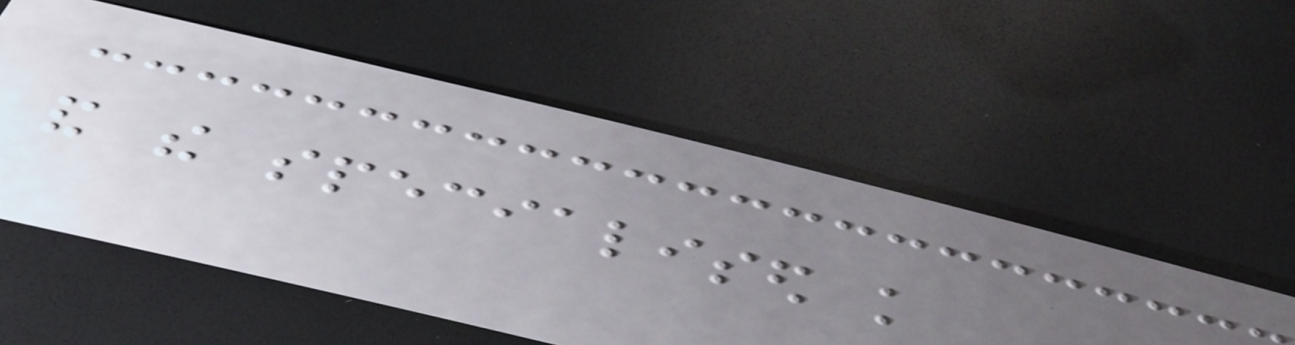and the specialised knowledge
